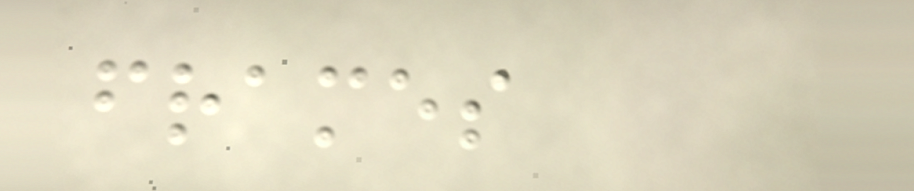frames
